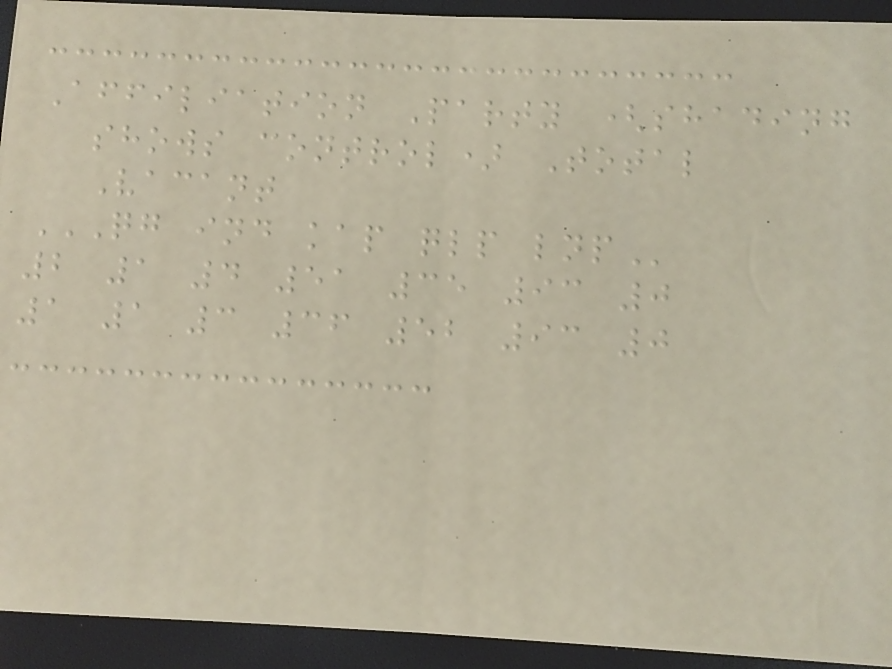Affiliation Party (shading
shows control) Total
Vacant
QG IND KAP QLP LNP
2 1 4 51 35 93 0
1 1 3 36 52 93 0
